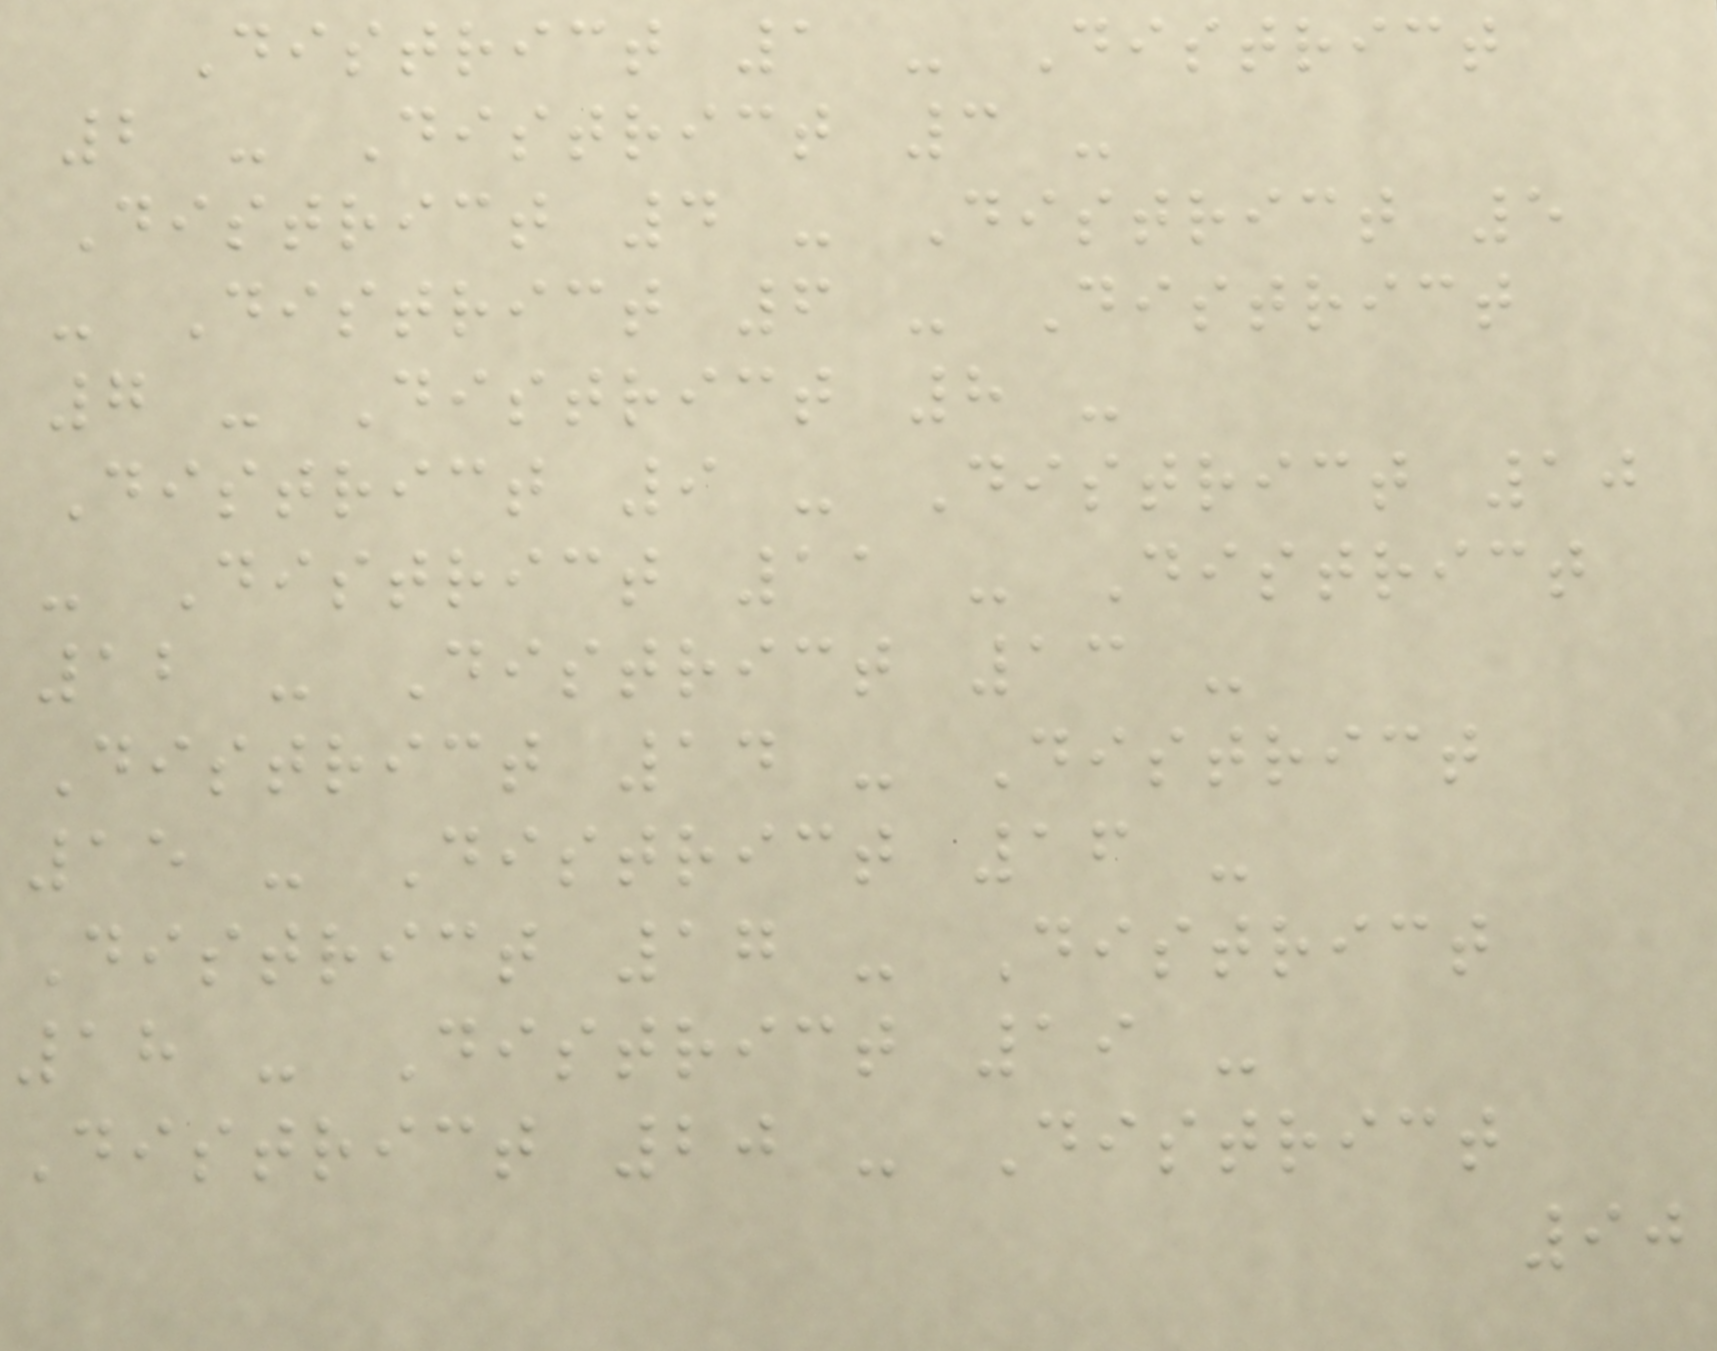District 1 - District
2 - District 3 -
District 4 - District 5
- District 6 - District
7 - District 8 -
District 9 - District 10
- District 11 - District
12 - District 13 -
District 14 - District
15 - District 16 -
District 17 - District
18 - District 19 -
District 20 - District
90
